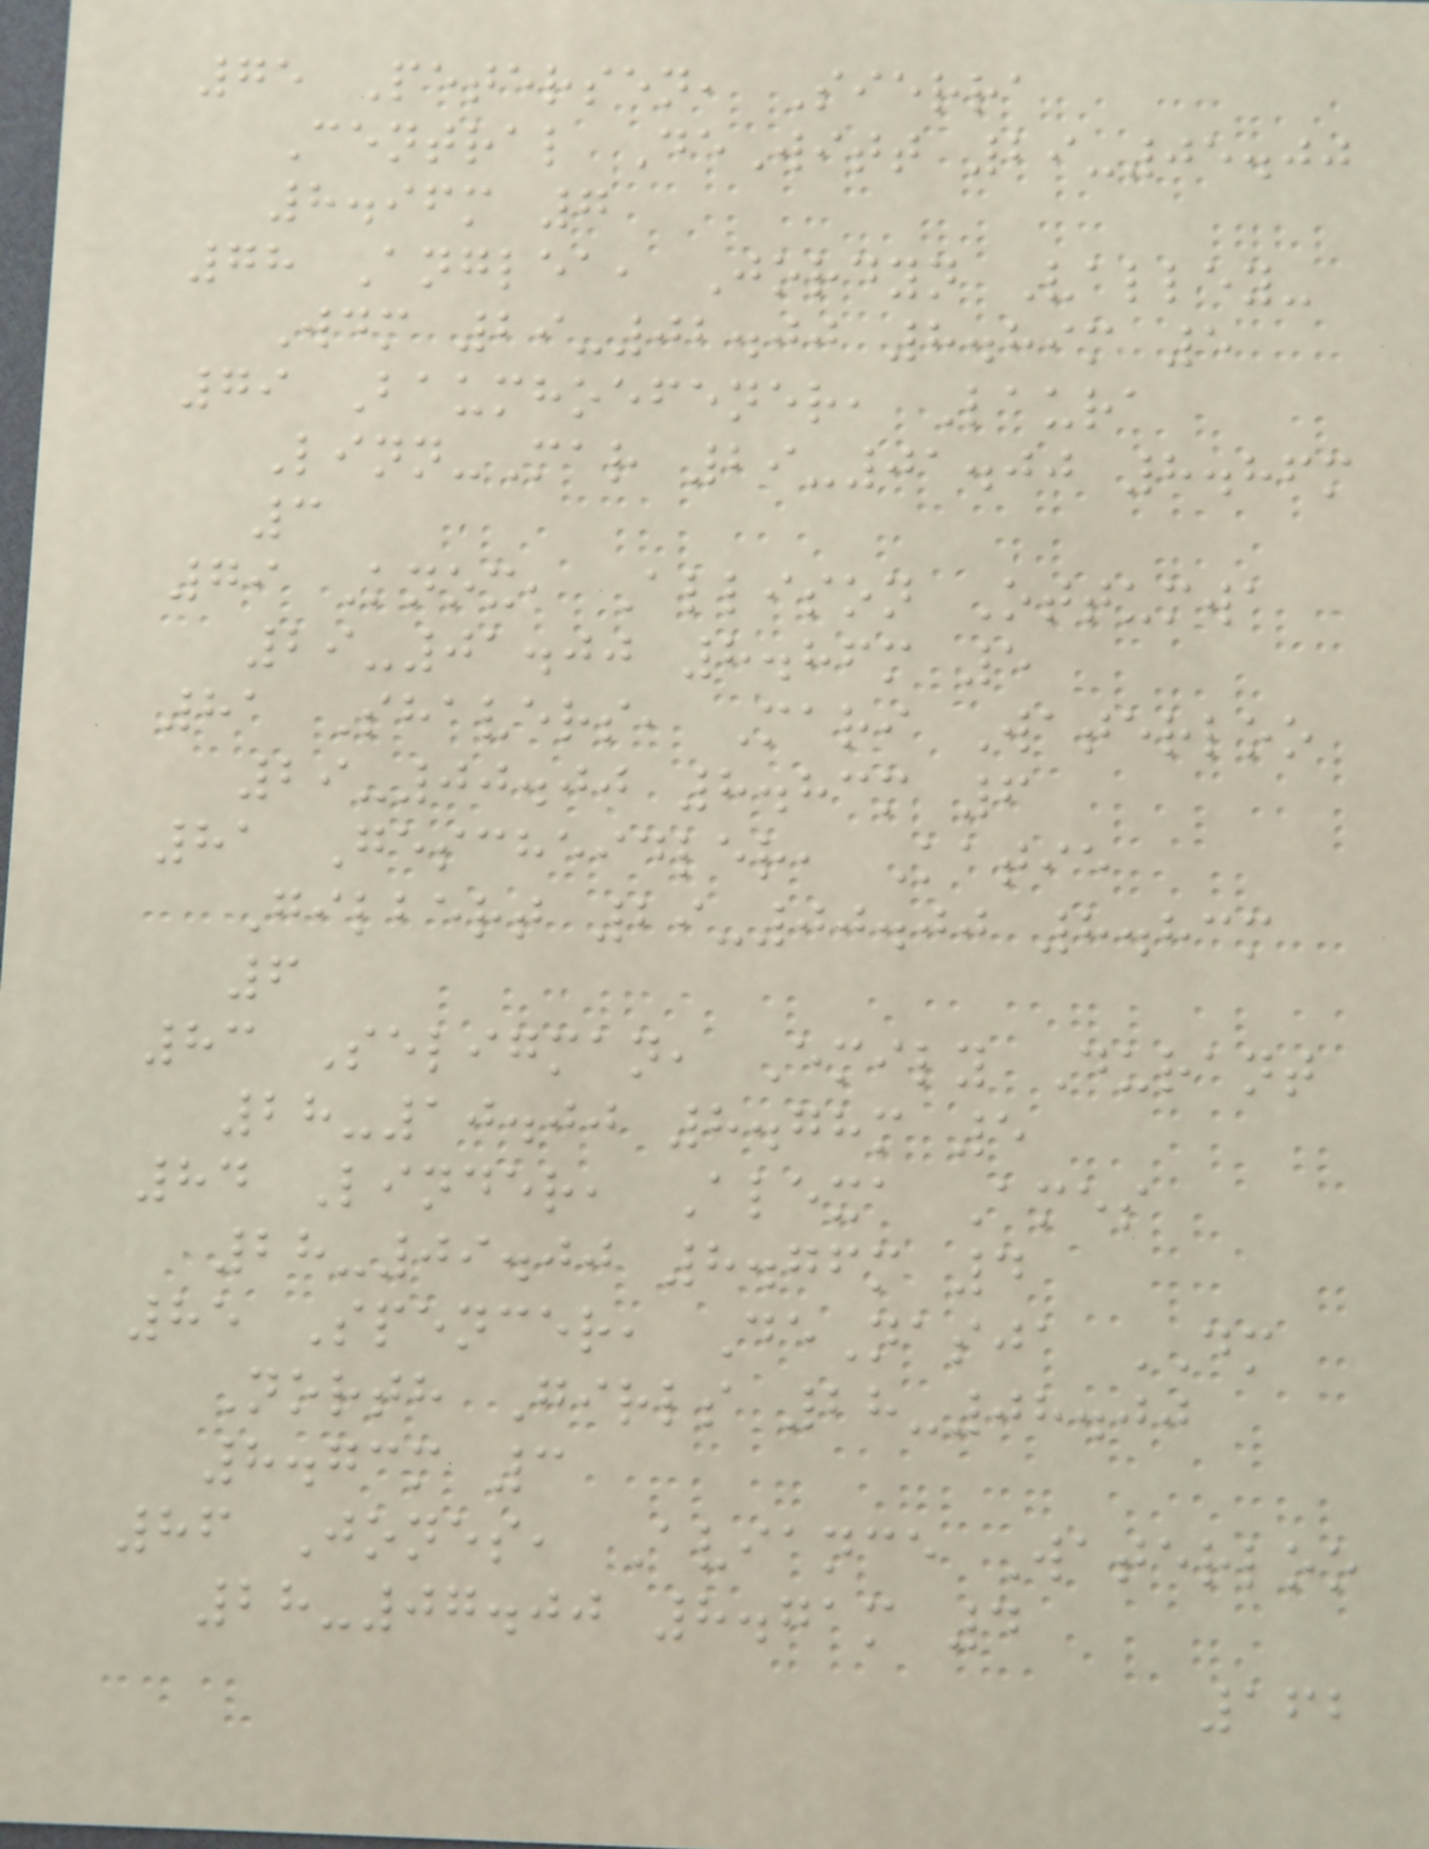75 Petersen, Sierra
Central DeWitt 29-05.00
8.96m 7
78 Anglea, Jordyn Valley-
Wdm 29-02.00 8.89m 5
79 Baumhoefener, Laura
Linn-Mar 29-01.00 8.86m
3
79 Knox, Allison Ottumwa
29-01.00 8.86m 5
81 Shavers, Mari Waterloo
29-00.00 8.83m 6
81 Gescheidler, Katie
Gilbert 29-00.00 8.83m
6
83 Seligman, Emily Durant
28-10.00 8.78m 5
84 Linder, Alexa Ames
28-09.00 8.76m 4
85 Spencer, DeNasja DM
North Girls 28-08.00
8.73m 3
86 Jones, Aviance Waterloo
28-07.00 8.71m 4
162
